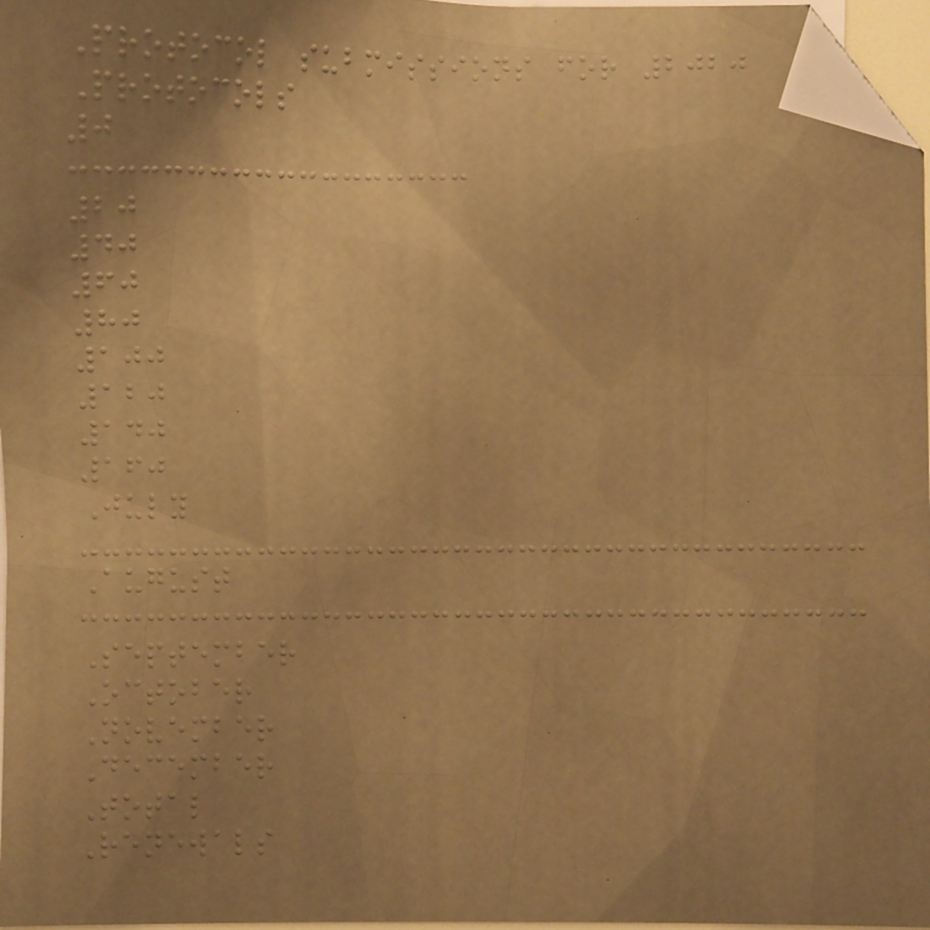Protocol submissions for 2020
Protocols
0
20
40
60
80
100
120
140
160
July
August
September
October
November
December
Total
Renewals
